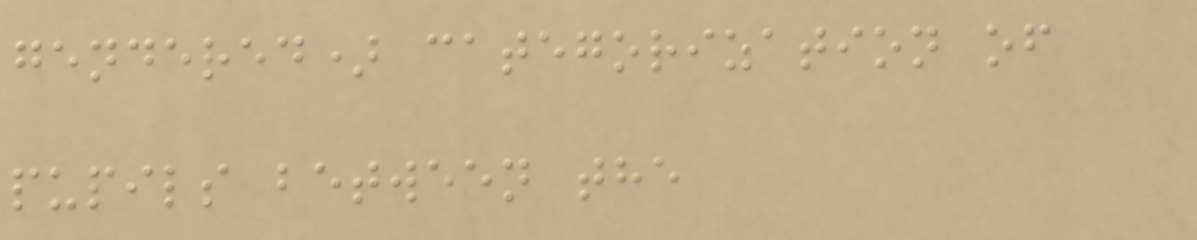gendered) categorization of
pupils between the
